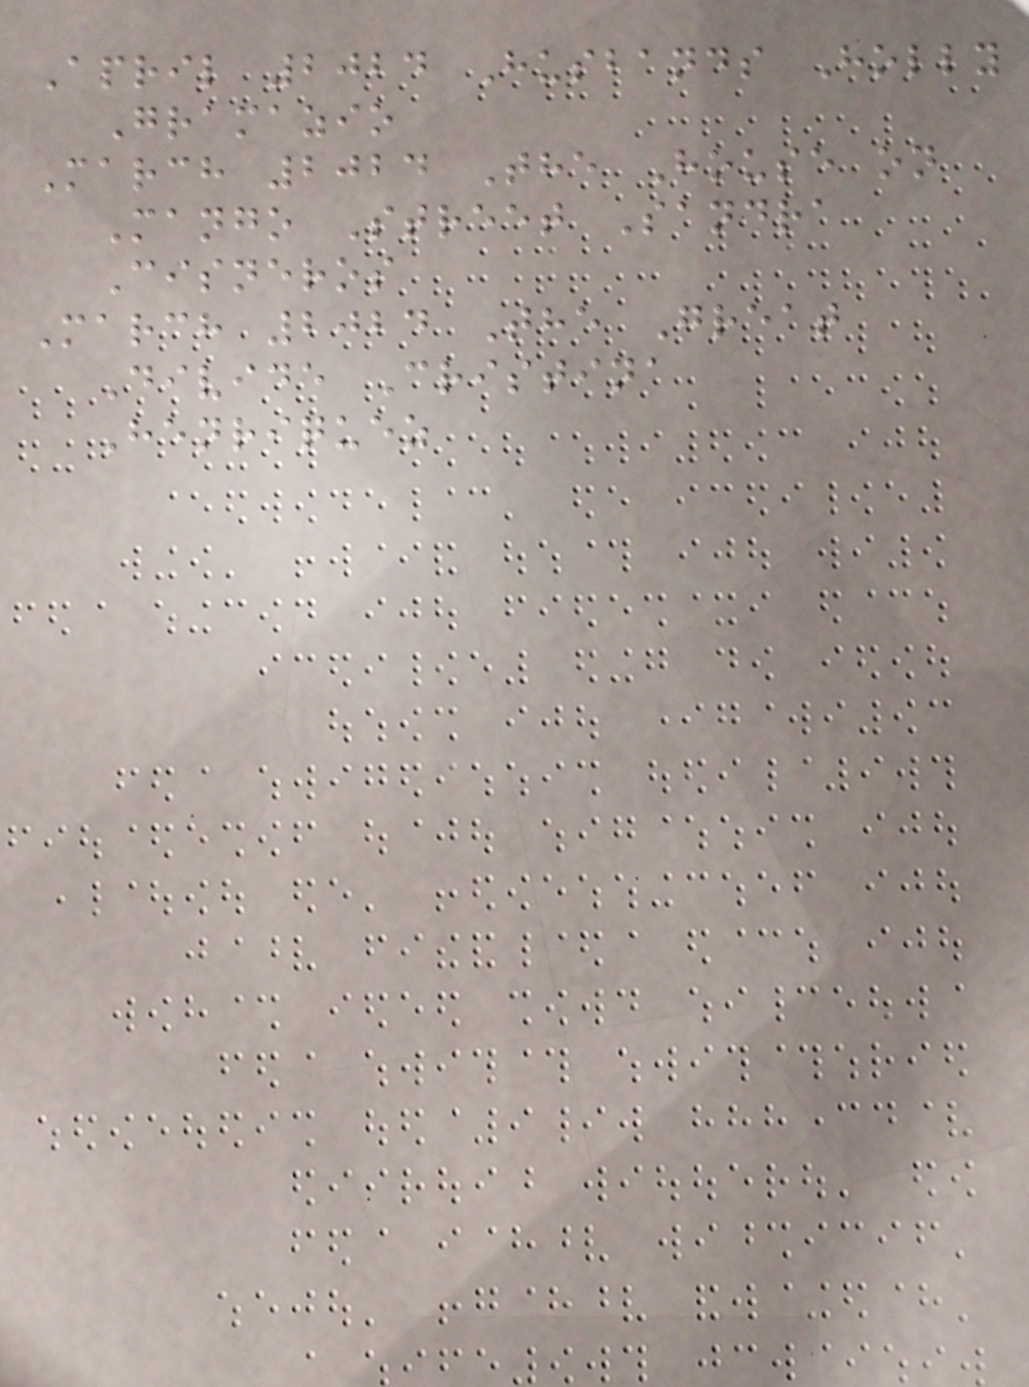April 2024 Husbands Holly
Gramazio
March 2024 The House on
Mango Street Sandra
Cisneros
March 2024 The Great
Divide Cristina
Henriquez
